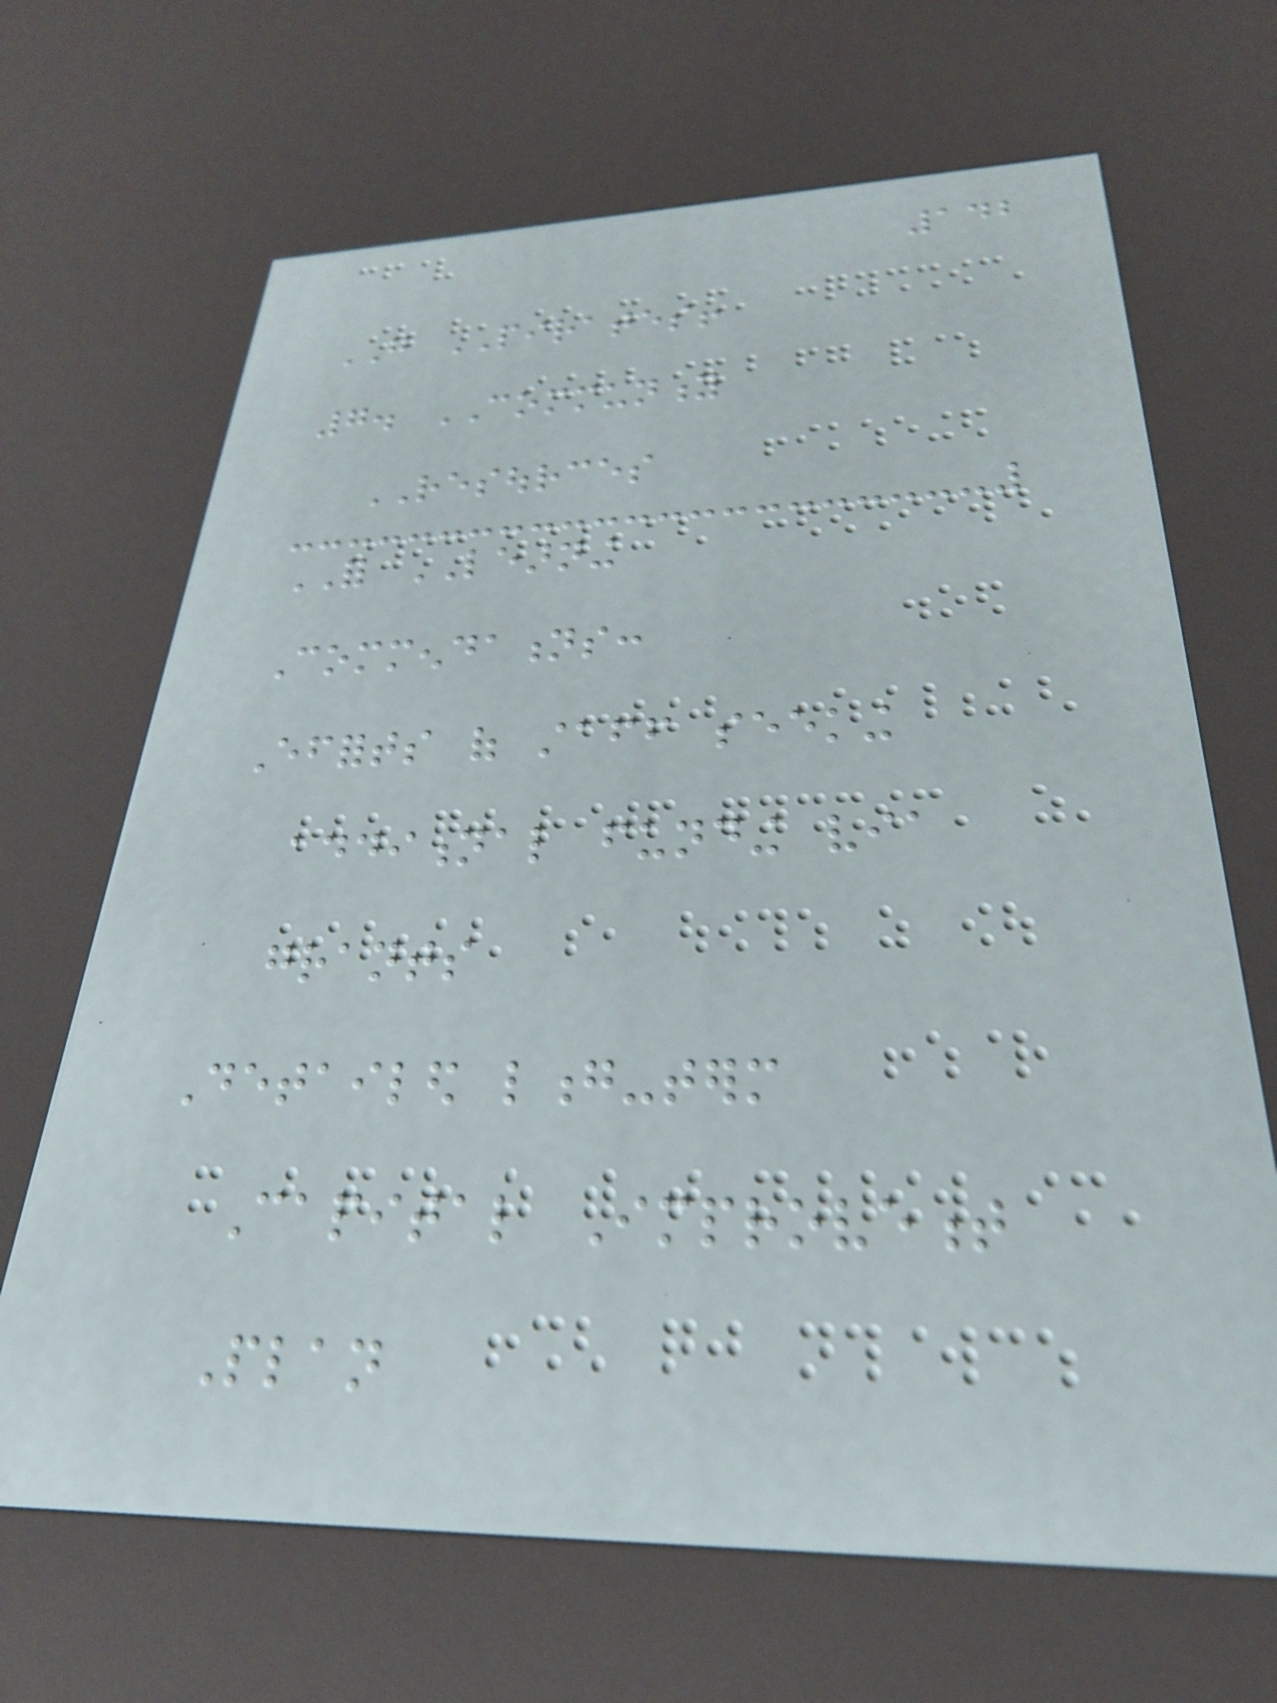142
GO PIRATES!
7. COMMUNITY
RESOURCES
FOR LEARNING
Commendations:
Efforts of staff seeking
additional funding via
grants
Detailed long-term
Capital Improvement
Plan
